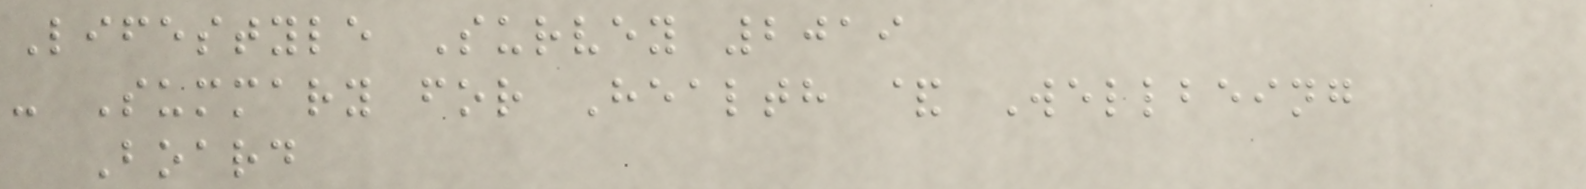Lifestyle Survey 2019
- Summary for Health & Wellbeing
Board
